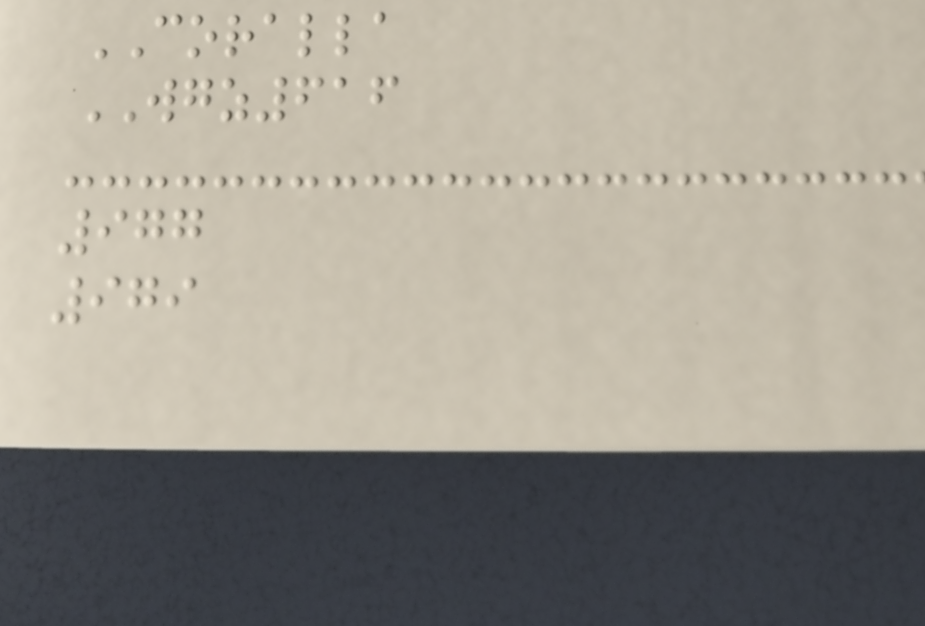CORALLA
WGZ616
977
979
